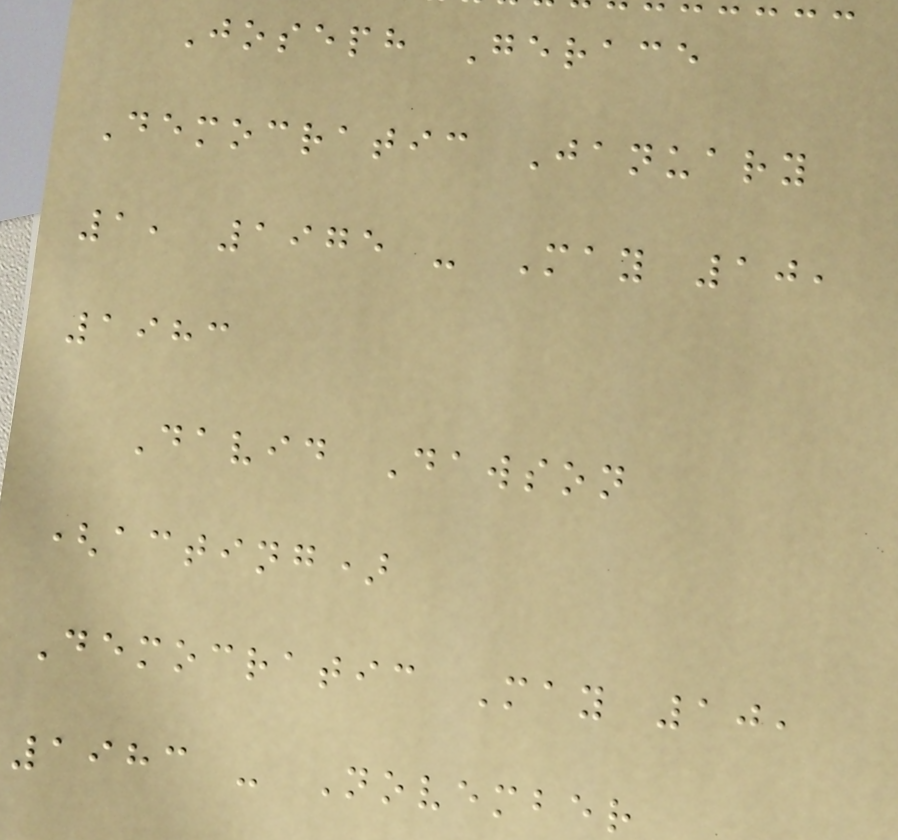Joseph Gerace
Democratic January
1, 1975 - May 10,
1983
David Dawson
(acting)
Democratic May 10,
1983 - November
